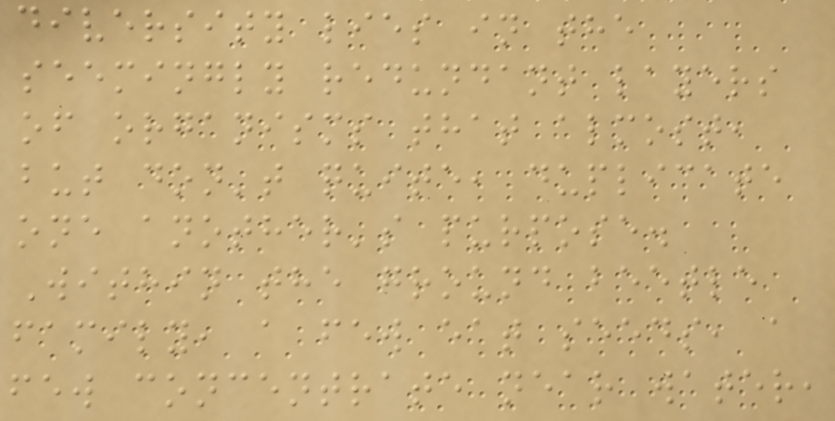diversity lies in the
seemingly redundant layers
of organisms that almost,
but don't quite, duplicate
one another's purpose.
Within the ground beetle
family, a few eat seeds, a
few concentrate near water,
